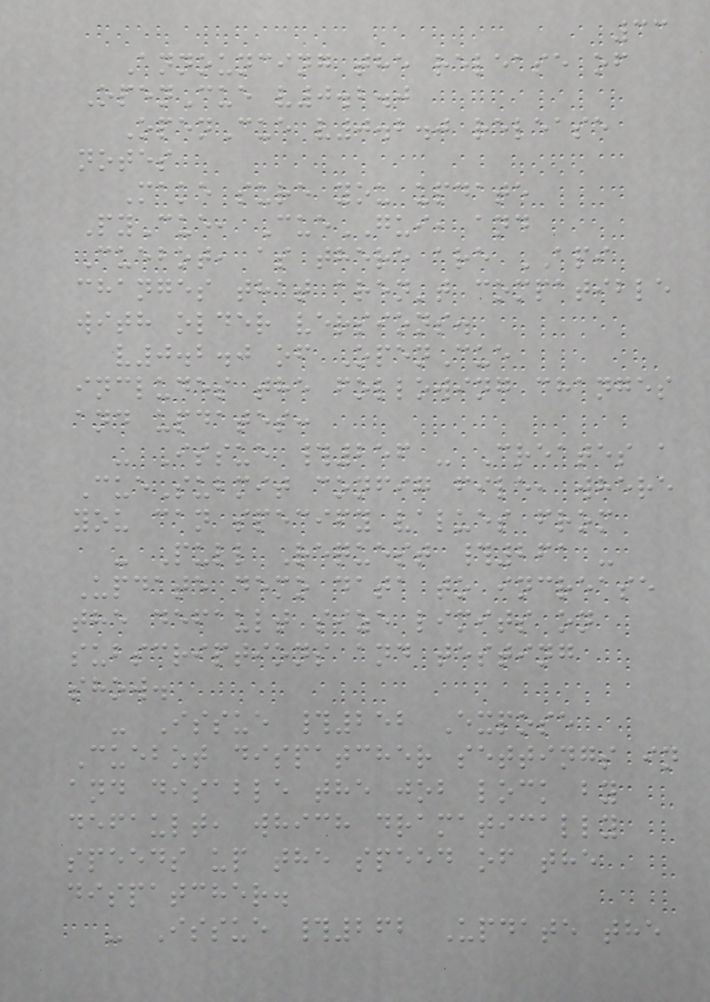33
Announcing the release of
OpenCue v0.2.0
OpenCue v0.2.0 release
notes
Make sure you update
PyCue, CueGUI, and
Cuebot, as there are API
changes that aren't compatible
with older versions.
v0.2.0 of OpenCue
includes the following changes
and updates:
- Issue #256 - Creates a
CueSubmit config file, where
you can specify values from
- Pull Request #261 -
Update demo data to increase
the default size limits on
subscriptions and testing
show.
- Issue #252 Expose
Cuebot dispatcher settings in
and disable the job lock by
default, which dramatically
speeds up the speed of the
dispatcher.
- Issue #262 Update the
